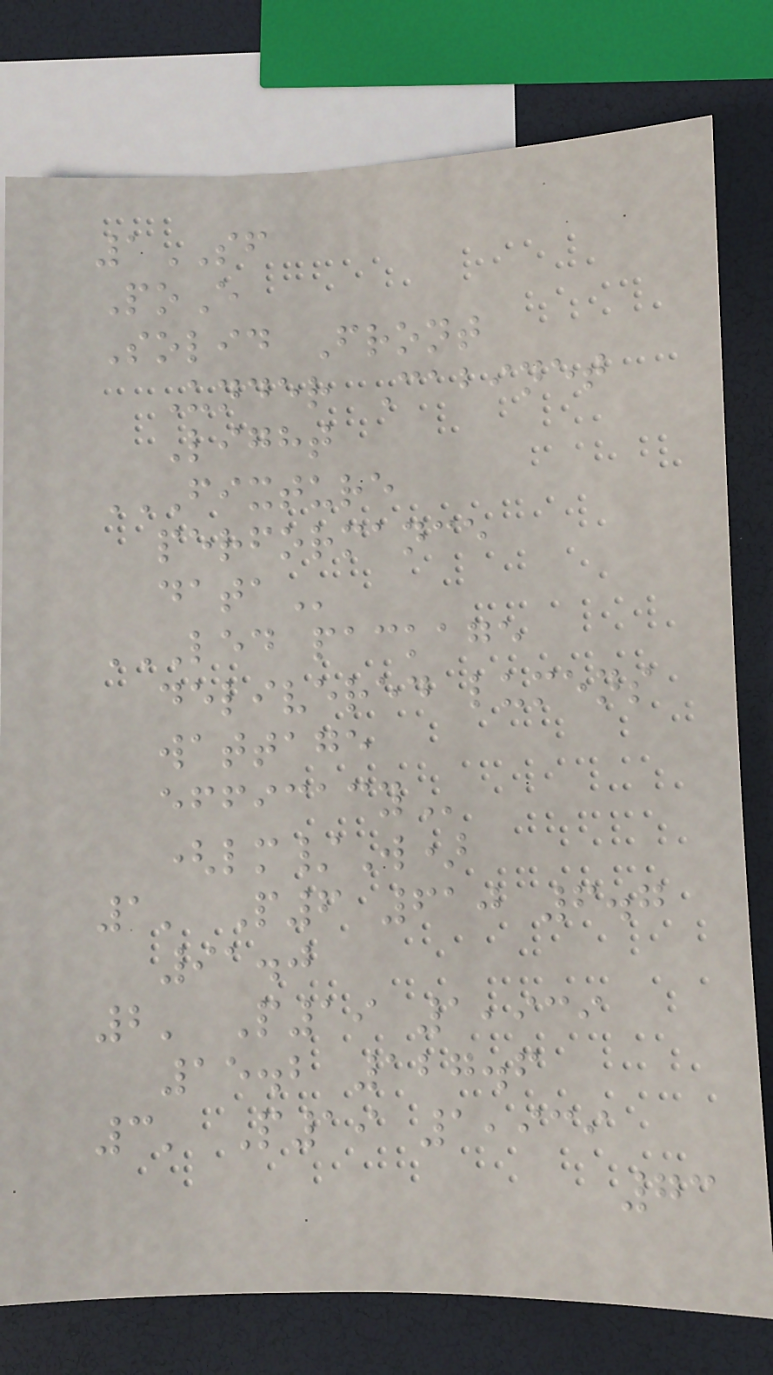1SF
PoE
Solid Front
Under Cabinet
Light
FIXTURE
PERFORMANCE
DATA
LED PACKAGE
DELIVERED LUMENS
WATTAGE
EFFICACY
(lm/W)
1' P6 610 6.7
91.0
2' P19 1,939
15.2 127.6
3' P19 1,939
73
